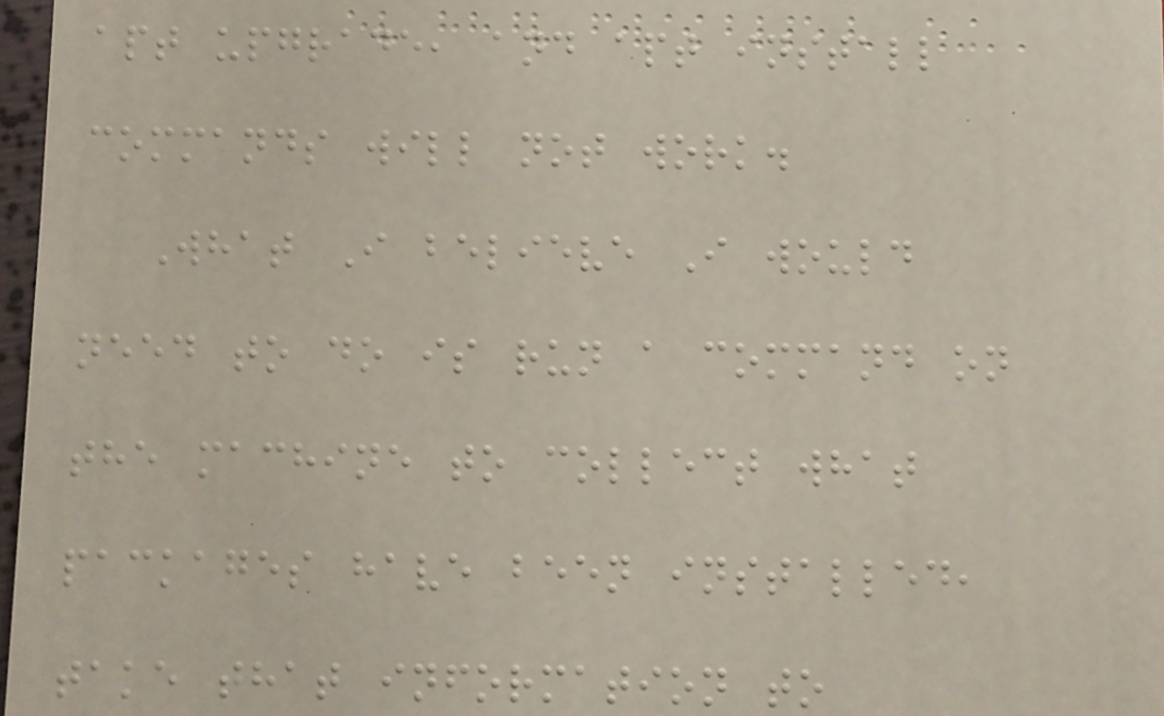apt upgrade, and apt install
commands will not work.
What I believe I would
need to do is run a command on
the machine to collect what
packages have been installed,
take that information to
